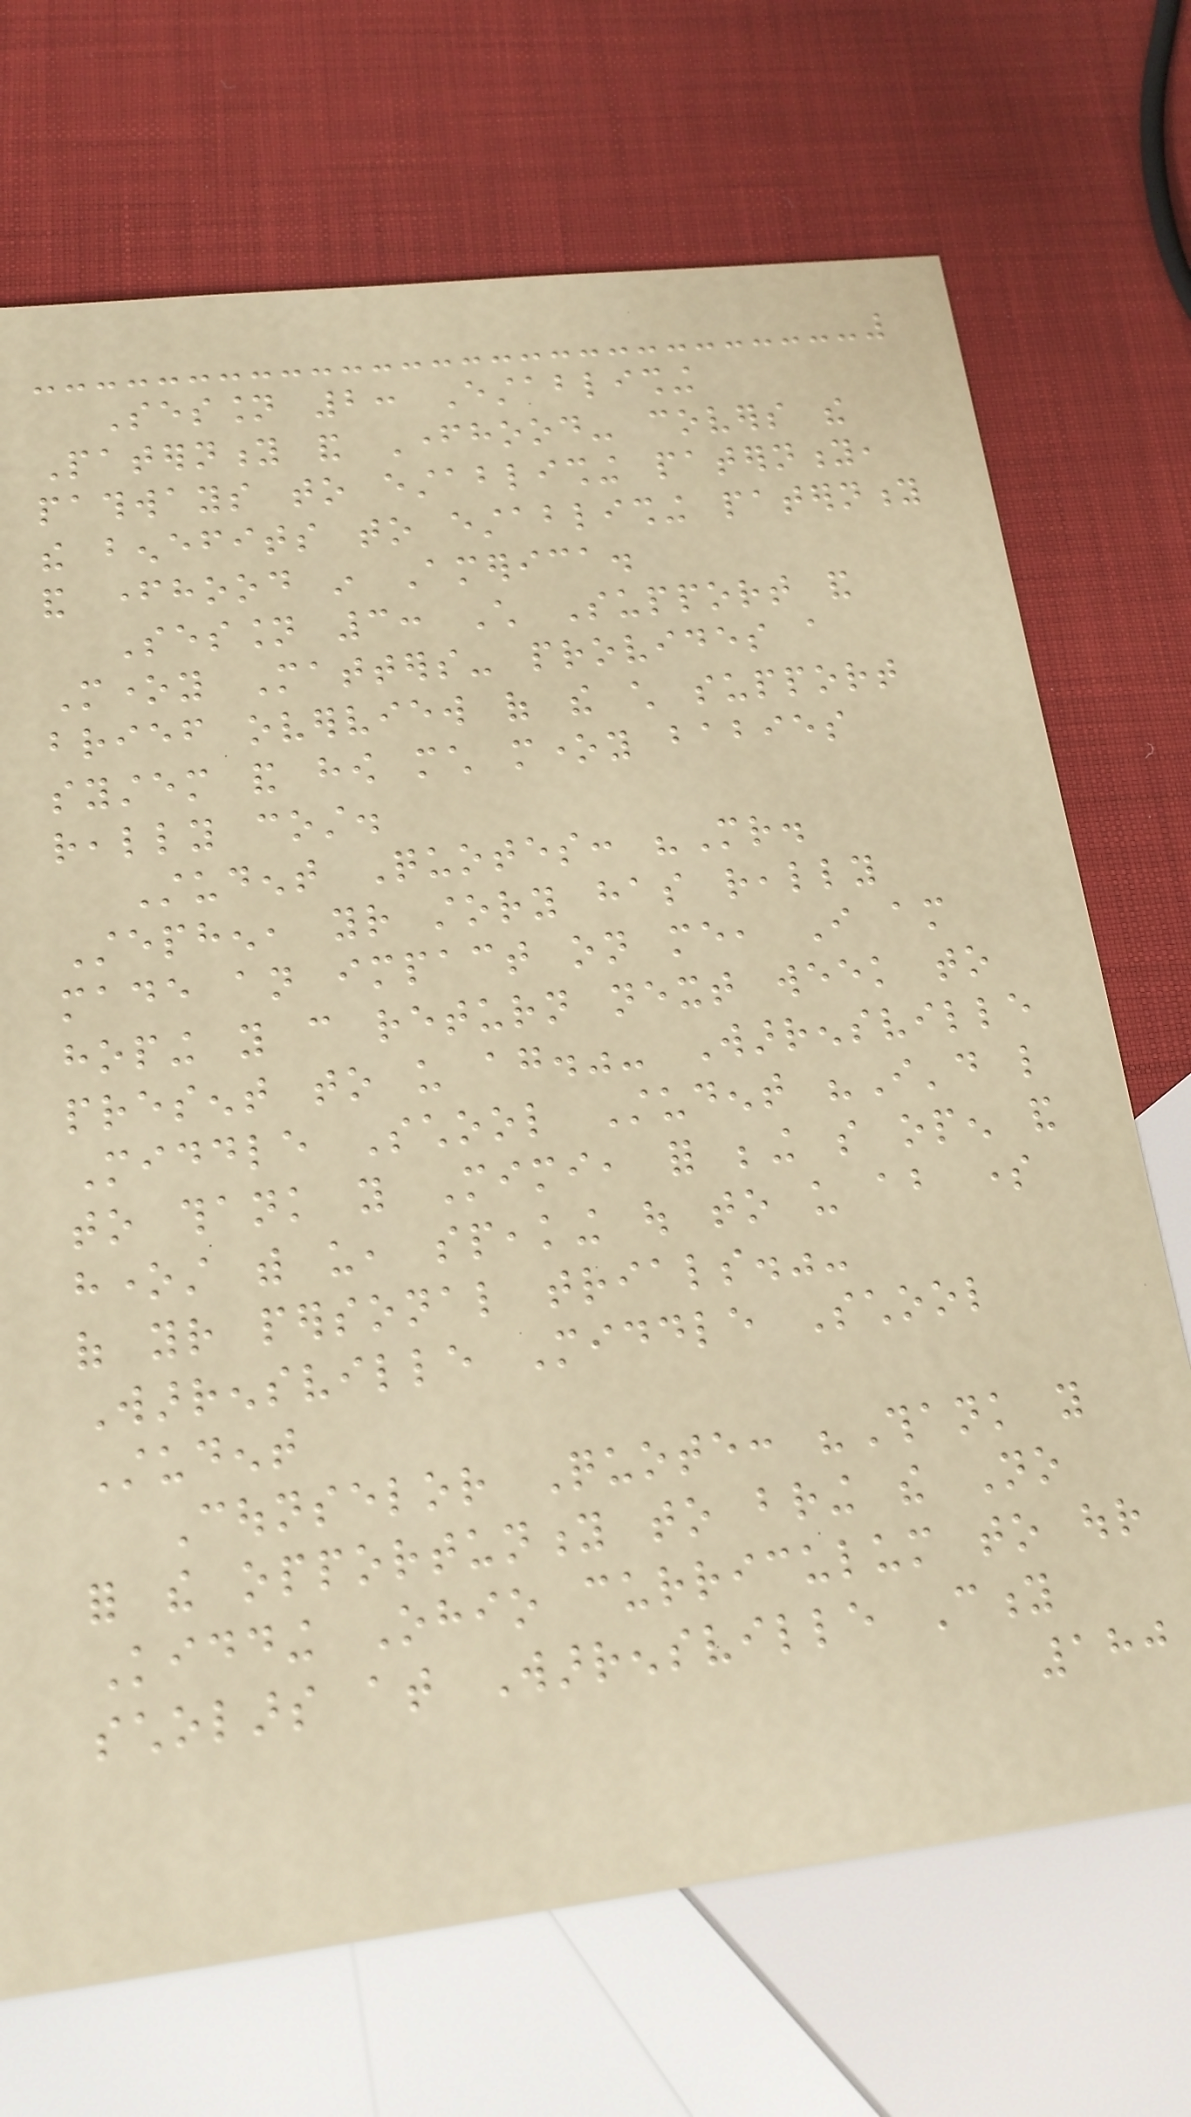Session 2: Establishing
Paternity and Fatherhood- covers the
pathways to establishing paternity,
the benefits to establishing paternity
and fatherhood in America.
Session 3: Child Support and
Money Matters- provides a
brief overview of the child support
system and how much money babies
really cost.
Student Quotes: "Mr.
Stephen, your story has really
made an impact on me, I am
hoping you can return next week to
present to us again."- Warrensville
Middle School Student "I'd like
to thank you Mimi, for being so open and
honest with us, speaking out to us about some
of your personal trials."-
Warrensville Middle School
Student
Counselor Quote: "Thank you
for the opportunity to bring the No
Kidding Ohio curriculum to our
scholars at Warrensville City
180
